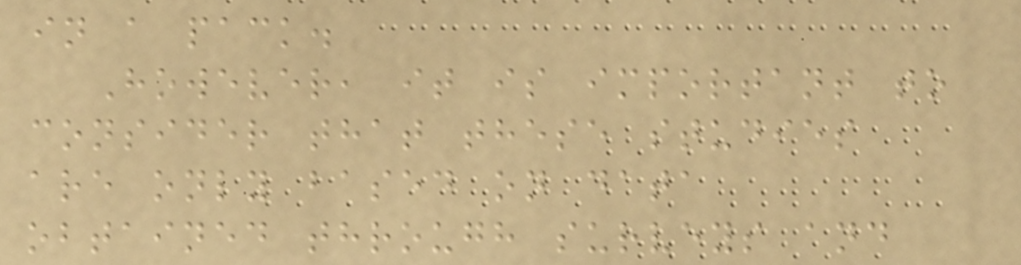in a pack.
However, it is important to
consider that these studies
are only based on data
obtained through surveys and
